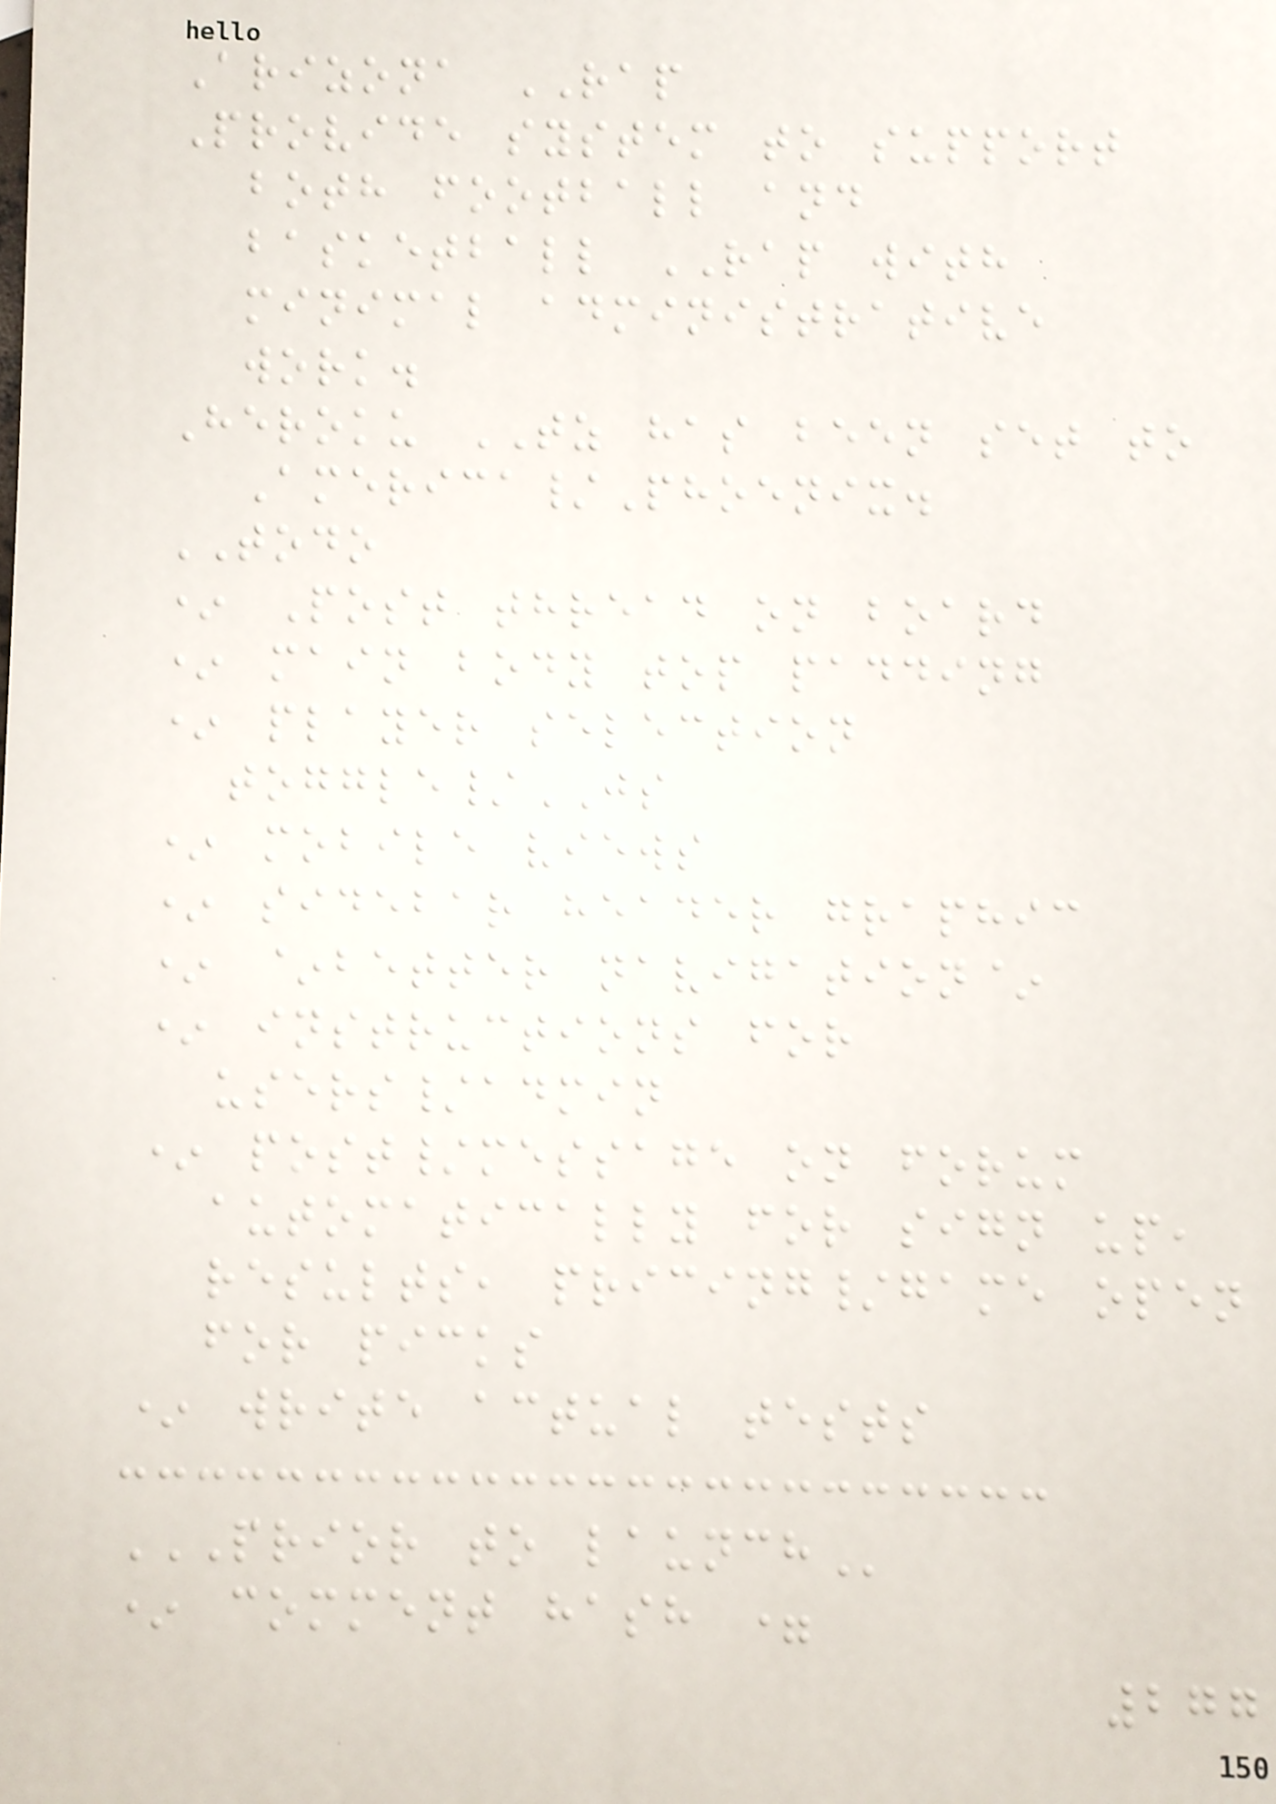Arizona RAP
Provide system to support
both football and
basketball RAP with
minimal administrative
work.
Heroku TZ has been set to
America/Phoenix.
TODO
* Post thread on board
* main body top padding
* player selection
toggle/JS
* mobile views
* sidebar header graphic
* ~better navigation~
* instructions for
users/admin
* post/message on forum
automatically for sign up,
results, pricing/game open
for picks
* write actual tests
PRIOR TO LAUNCH
* comment hash =
277
